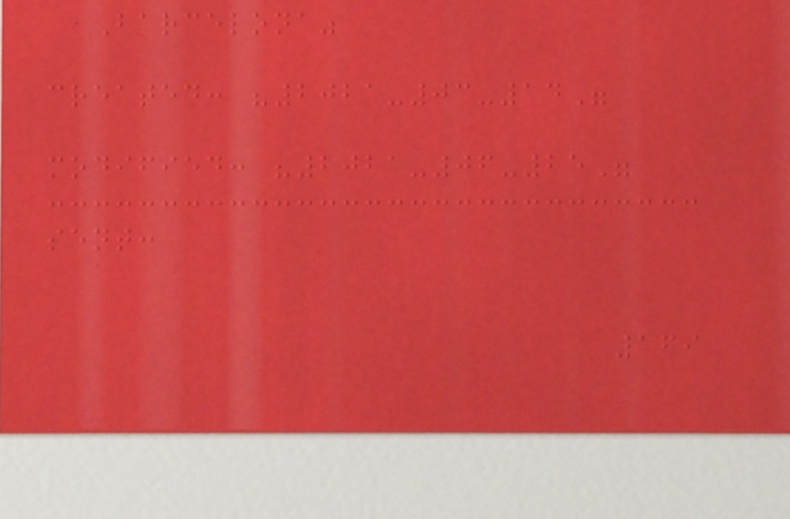Barcelona"
created: "2021-03-14"
modified: "2021-06-25"
sent:
169
